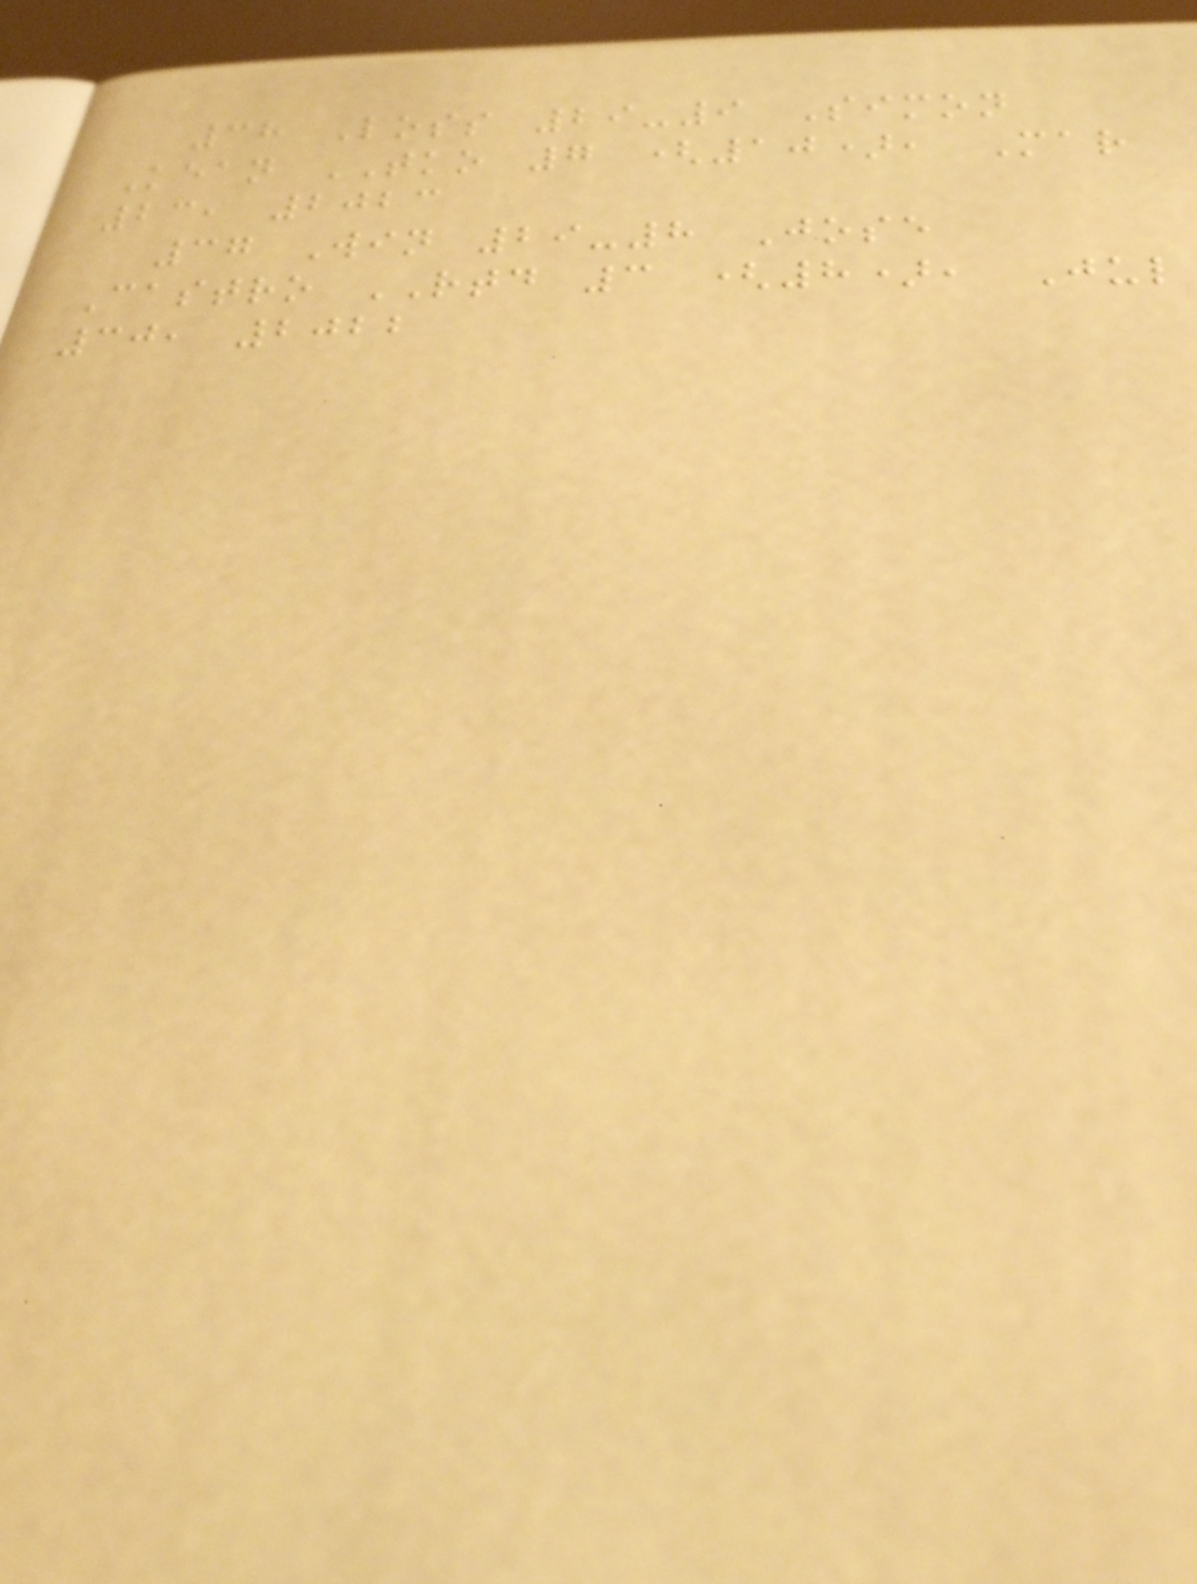38 Loss 29-9 Simon
Kean TKO 7 (10), Mar
23, 2023
37 Win 29-8 Jose
Castro RTD 3 (8), Jul
30, 2022
